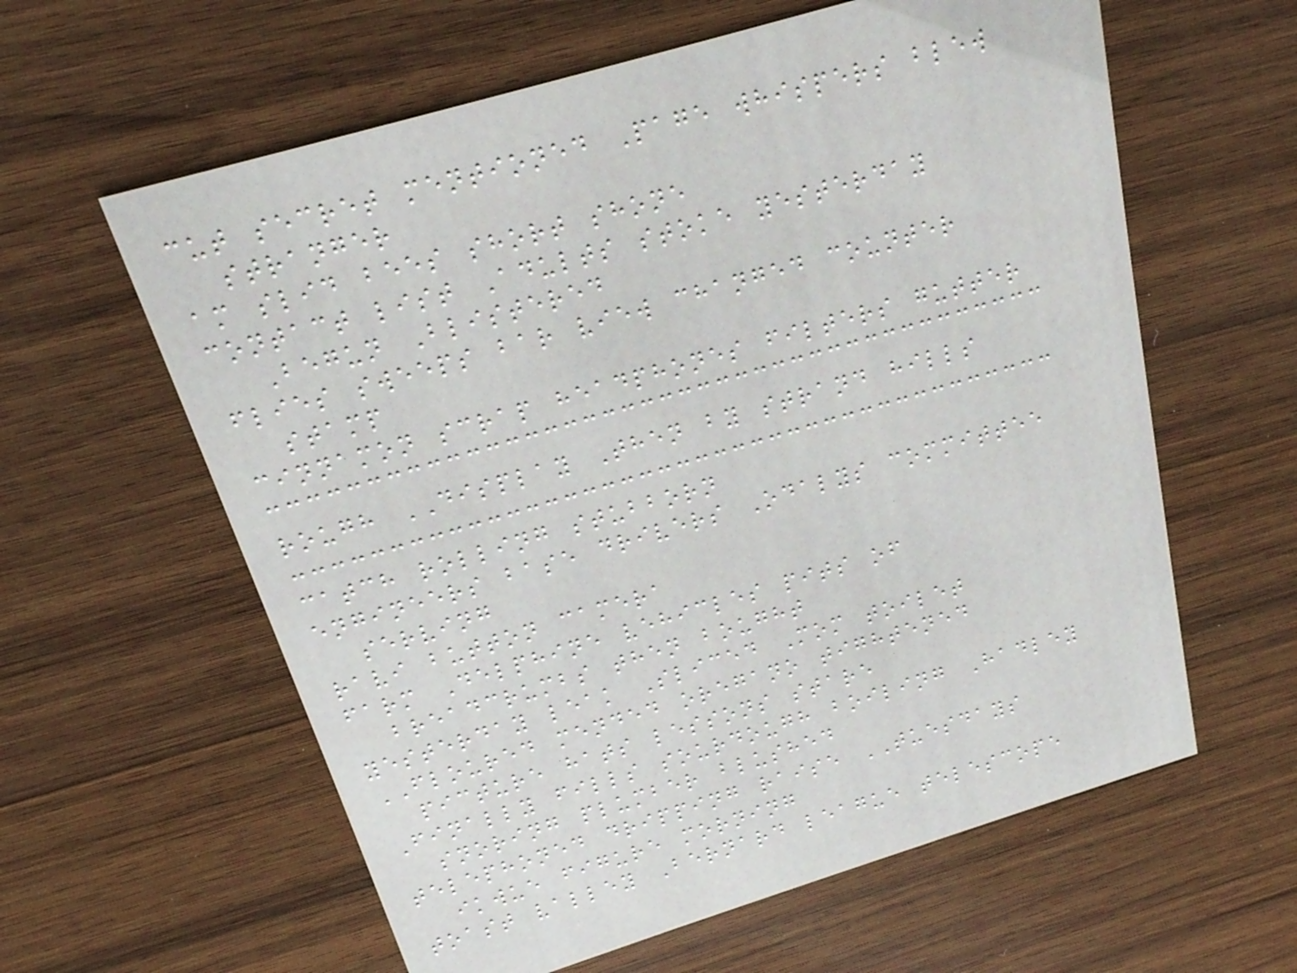cut secret mentioned Page whispers blew
stranger
am slid bees short shone
contact list Adults stoke yesterday
Begun Blistered
flies sweeps bar view changed counter
stamp
cinnamon scrap headphones filters gutter
rough DISPLAY Then by strand hills
catch rolling stubborn
engineers base drivers Odalys committee
serving
ravi button camera
farm Delphine vehicles pits of
breadcrumbs then bought
yesterday leak Sliced Mom toilet
FLOURED mended oregano tightened
picture hats lessons stare
Finally fills sourdough boiling Hadley
snoring plumber blushed
telephoned dripping raise TUESDAYS
ikwue figure morning
toast valley Bernard league telescope
